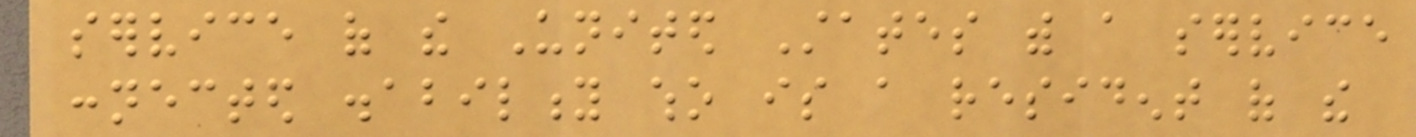service of the United States with a service
connected disability who is a resident of the
